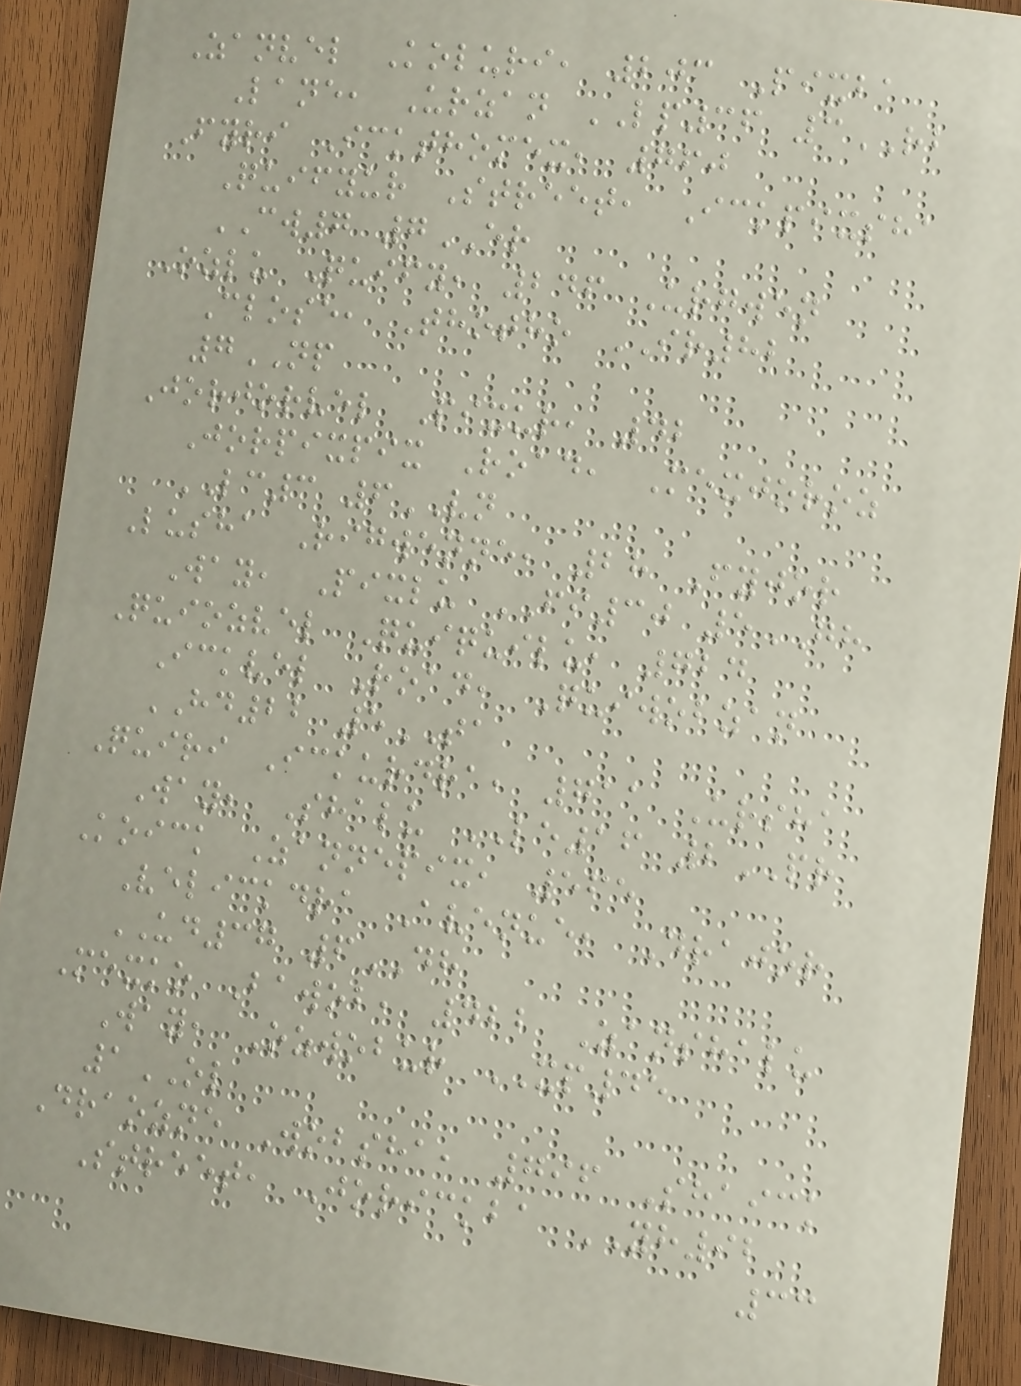Zanvel Koluri, 203 Pixba
Lane, Urzan LP36 3RB
Fyri Ickthomex, 760
Quifyur Street, Ickpixsha
CW7 7ER
Ozlu Quify, 246 Urgwen
Close, Thotho IR82
7NP
Jorjorvel Pixur, 42
Jorpixpix Road, Mexjoroz
LC3 6VN
Lusha Rigwenne, 28 Fyjor
Way, Pixlu FI30 5GH
Quiozvel Quiquilu, 724
Ickvel Road, Quiwobzan
HD22 5TA
Quiri Ickurdra, 711 Ursha
Way, Shalu LE16 2PR
Koick Zannepix, 565
Velickdra Avenue, Drajor
UD37 6DH
Mexko Bawob, 422 Zanshalu
Way, Ozwobur XP45
1OL
Draozne Wobsha, 796 Shaick
Street, Jorickba YH92
33
